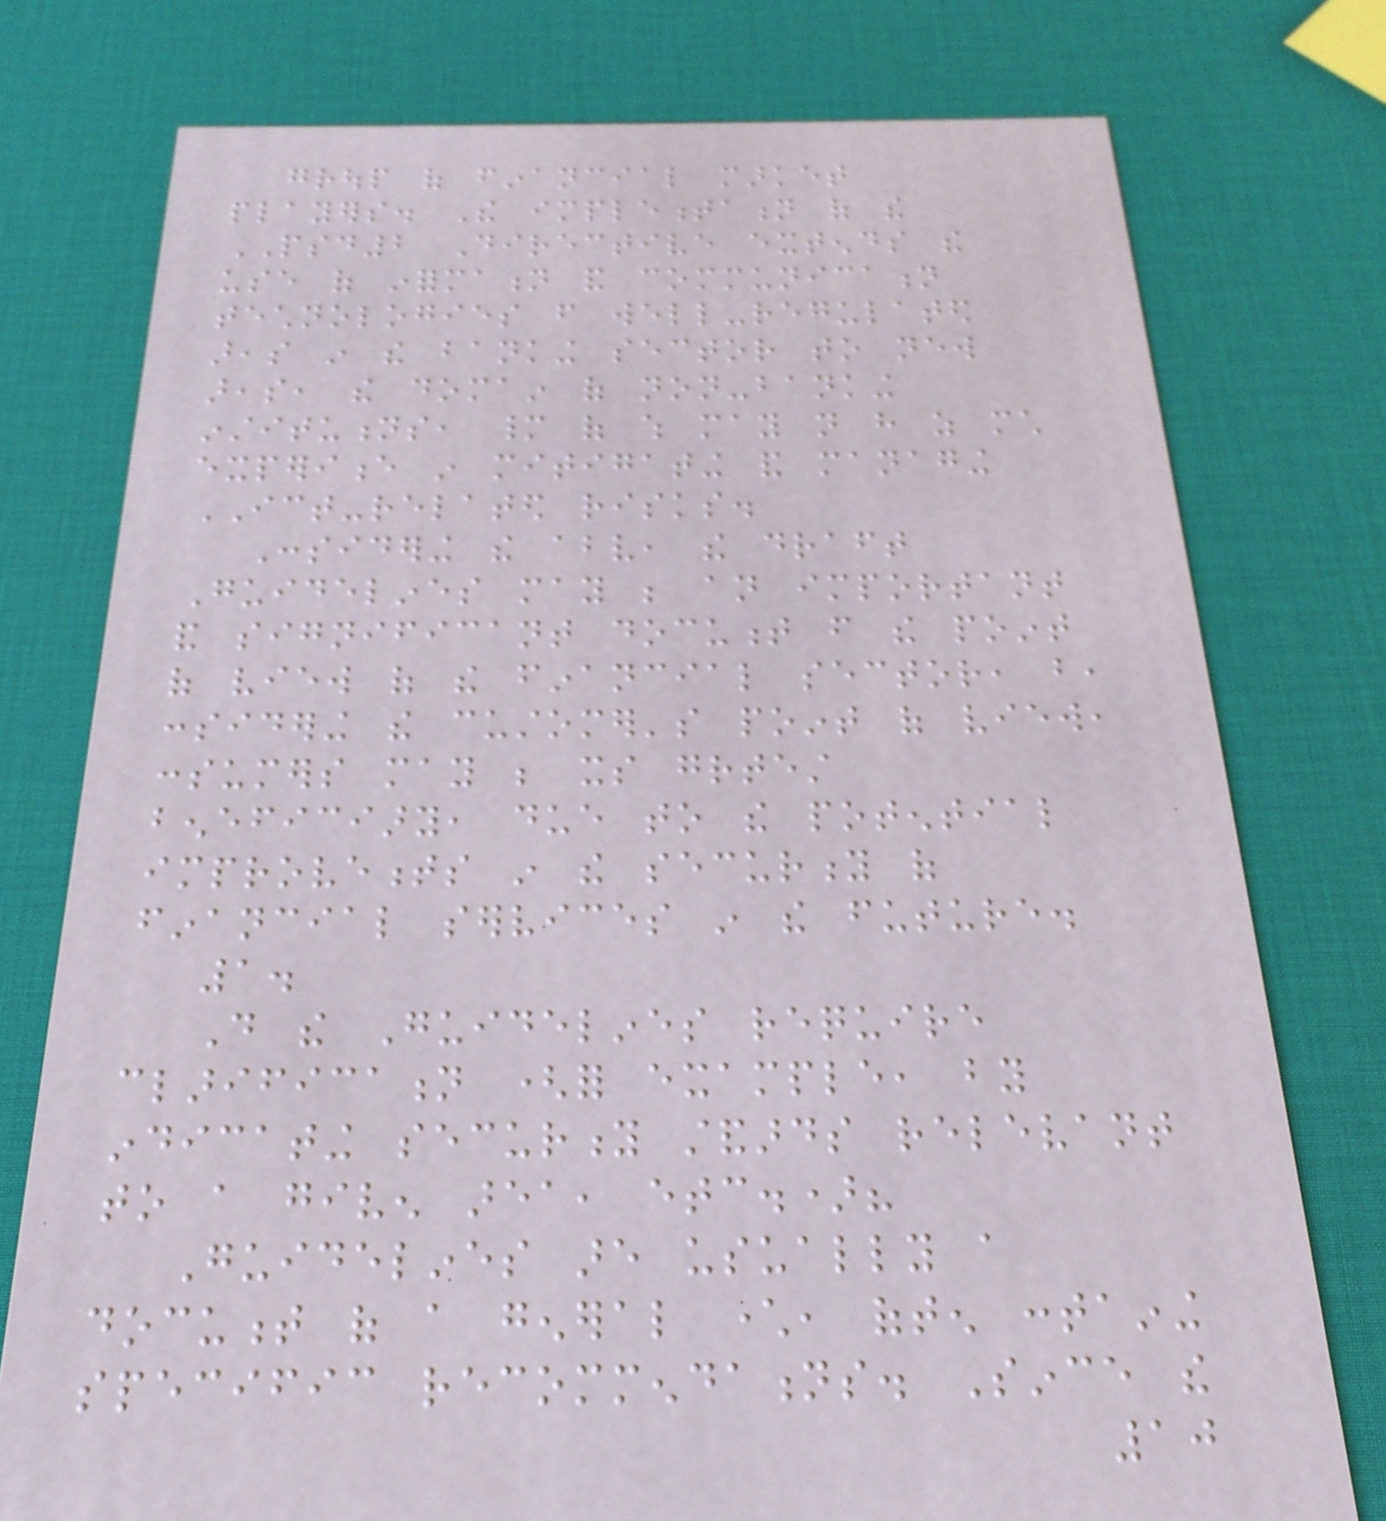group of financial market
players. The implementation of the
PSD2 Directive extends the
use of information and communication
technologies from well-regulated
areas in the banking sector to new
areas, the domain of non-banking
institutions, many of which may not have as much
experience in mitigating and managing
ICT-related risks.
Considering the above, the draft
Guidelines may be an important
and significant document from the point
of view of the financial sector, but,
considering the customer's point of view,
consumers may be its greatest
beneficiary, due to the potential
improvements in the security of
financial services in the future.
1.
Do the Guidelines require
clarification (for example, by
indicating security standards relevant
to a given area, etc.)?
Guidelines are usually a
document of a general character, often containing
specific recommendations. Since the
10
